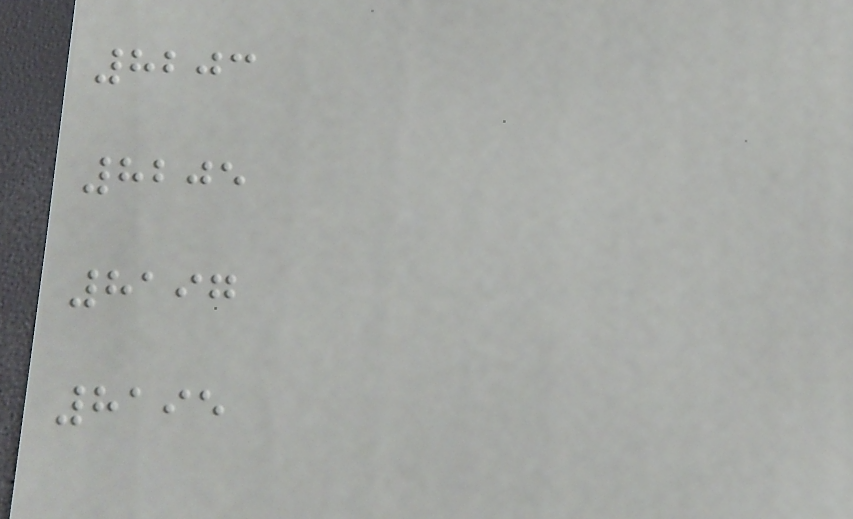8203
8205
8197
8195
